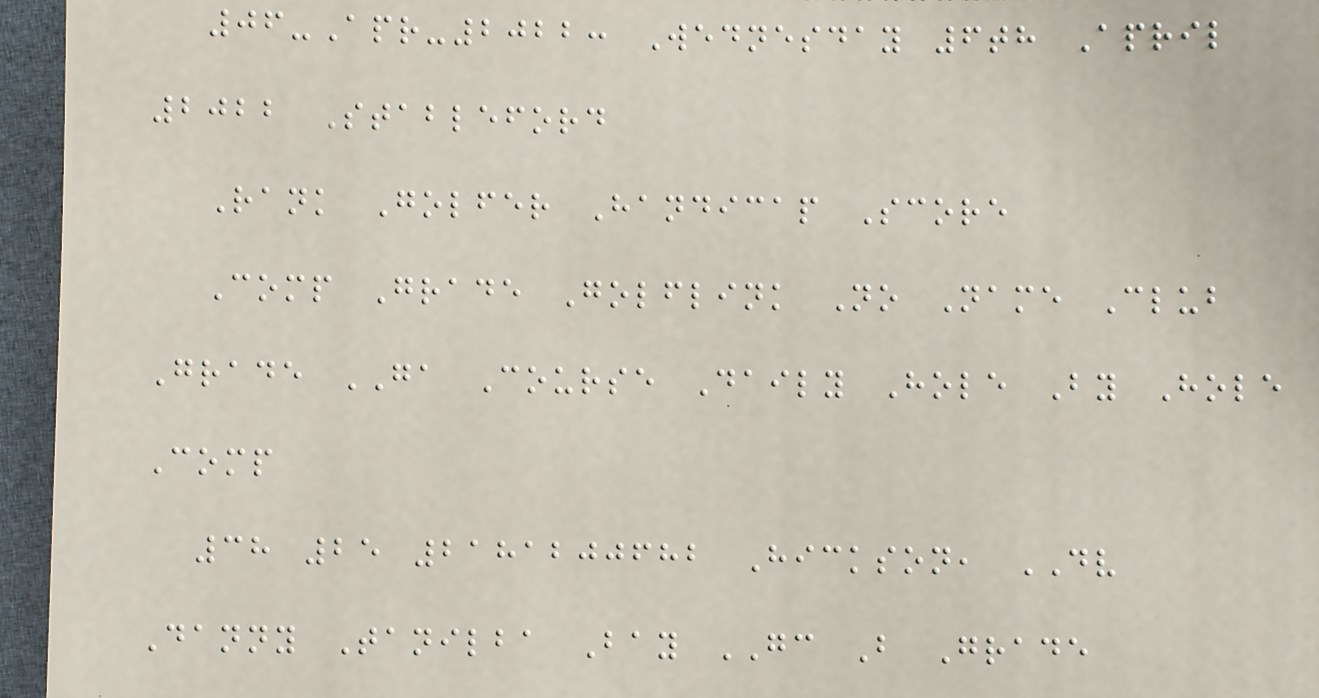06-Apr-2022: Wednesday 6th April
2022 Stableford
Rank Golfer Handicap Score
Comp Grade Golflink No Name Club
Grade GA Course Daily Hole By Hole
Comp
38 25 2181200682 Hickson, DV
Danny Tanilba Bay GC B Grade
